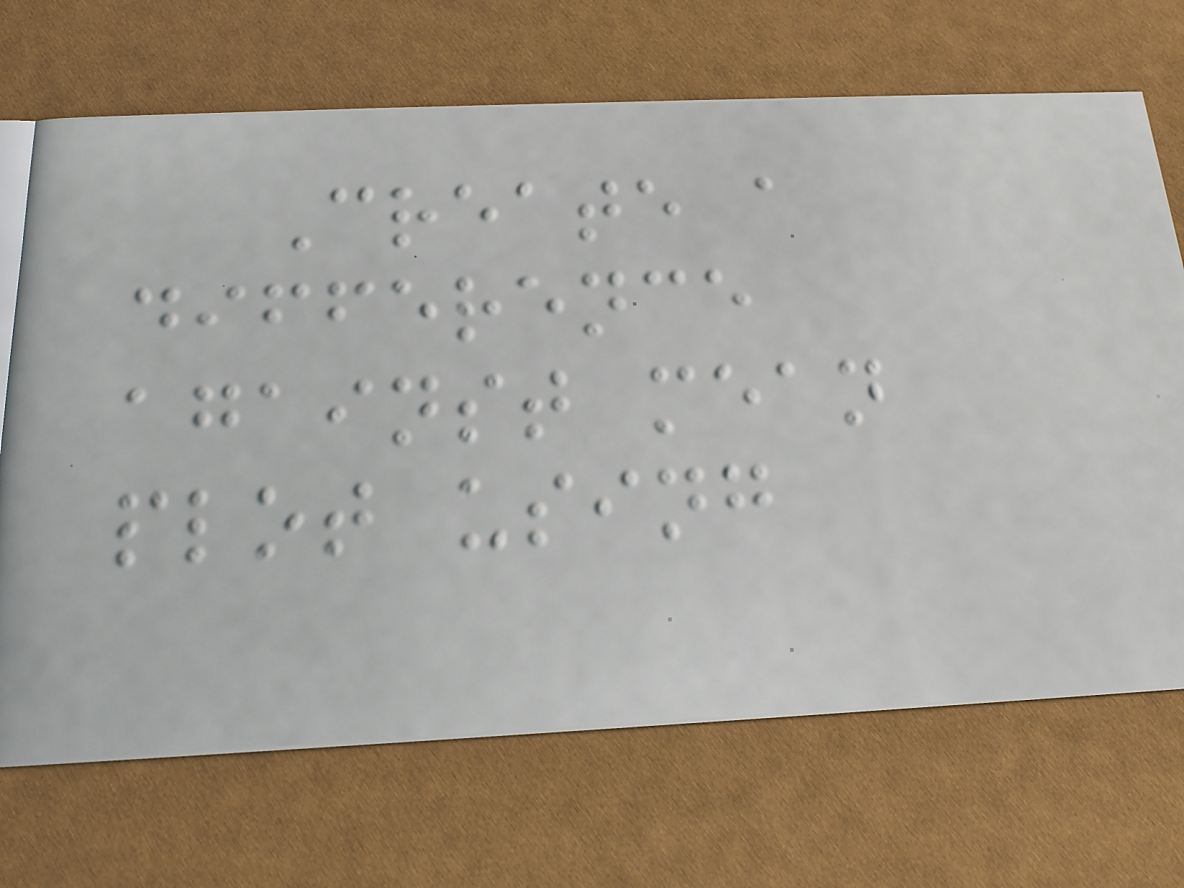Create a
difference
against mean
plot using
